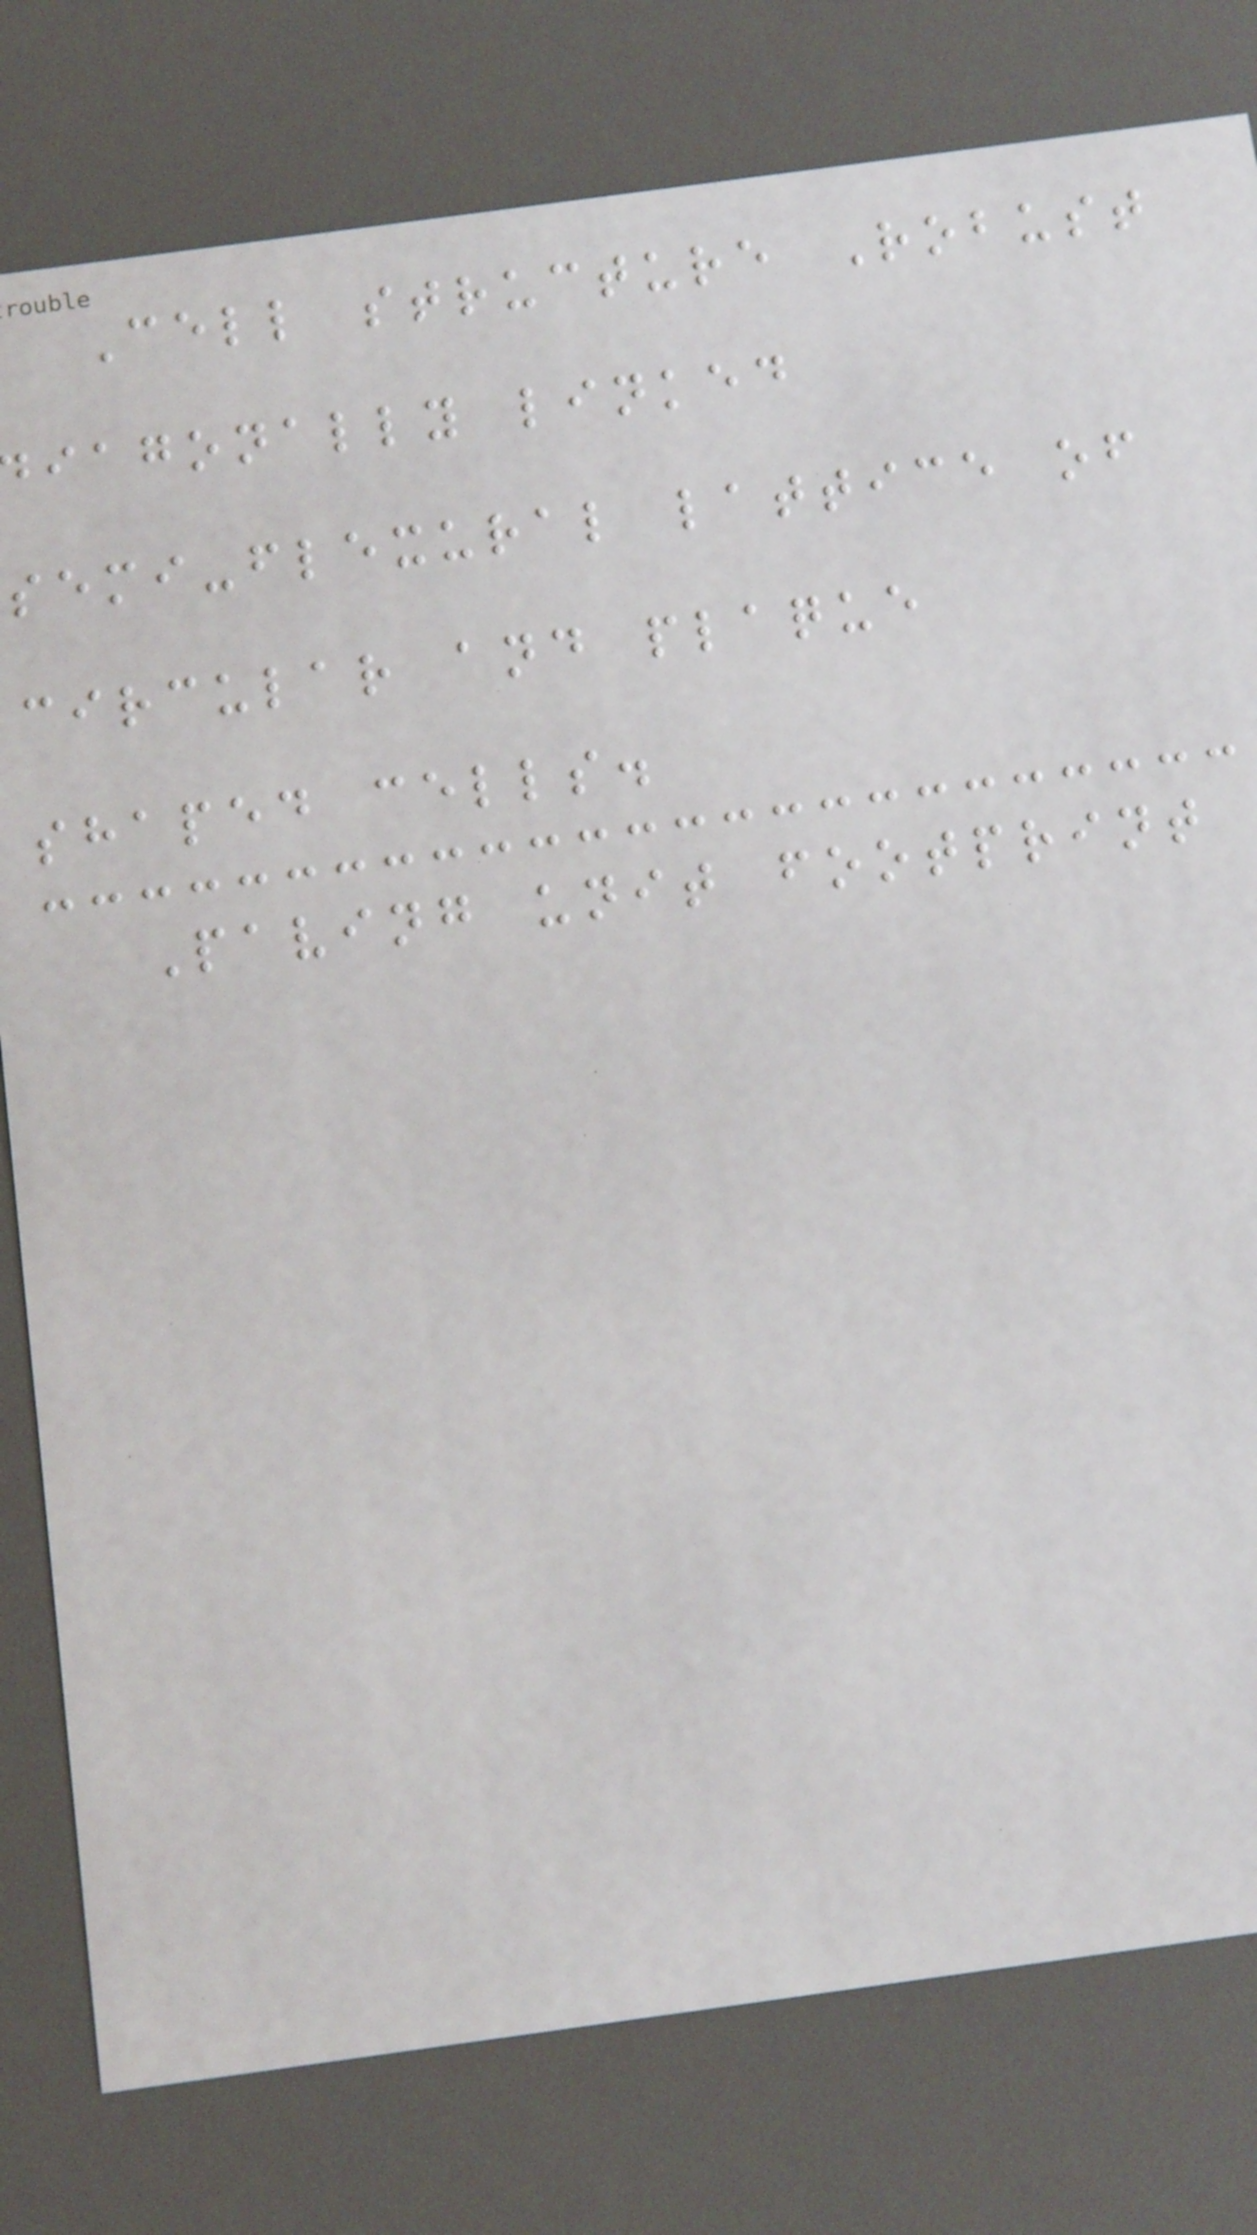Cell structure Robust
iagonally linked
semi-flexural lattice of
circular and plaque
shaped cells.
Paving unit footprint
